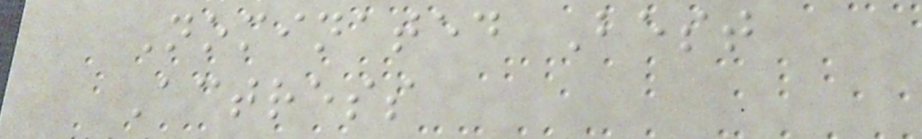Nominated Best
Actress
